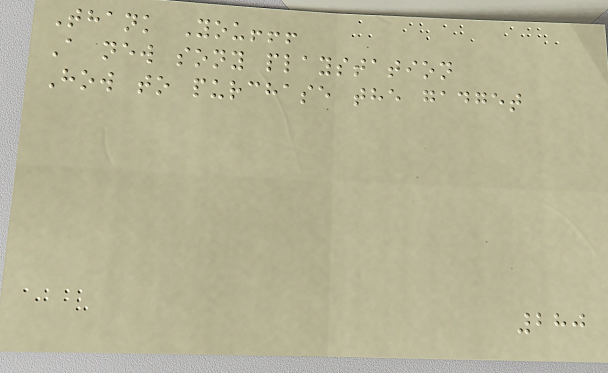Thank You!!!
A new sony playstation
How to purchase the gadget
280
